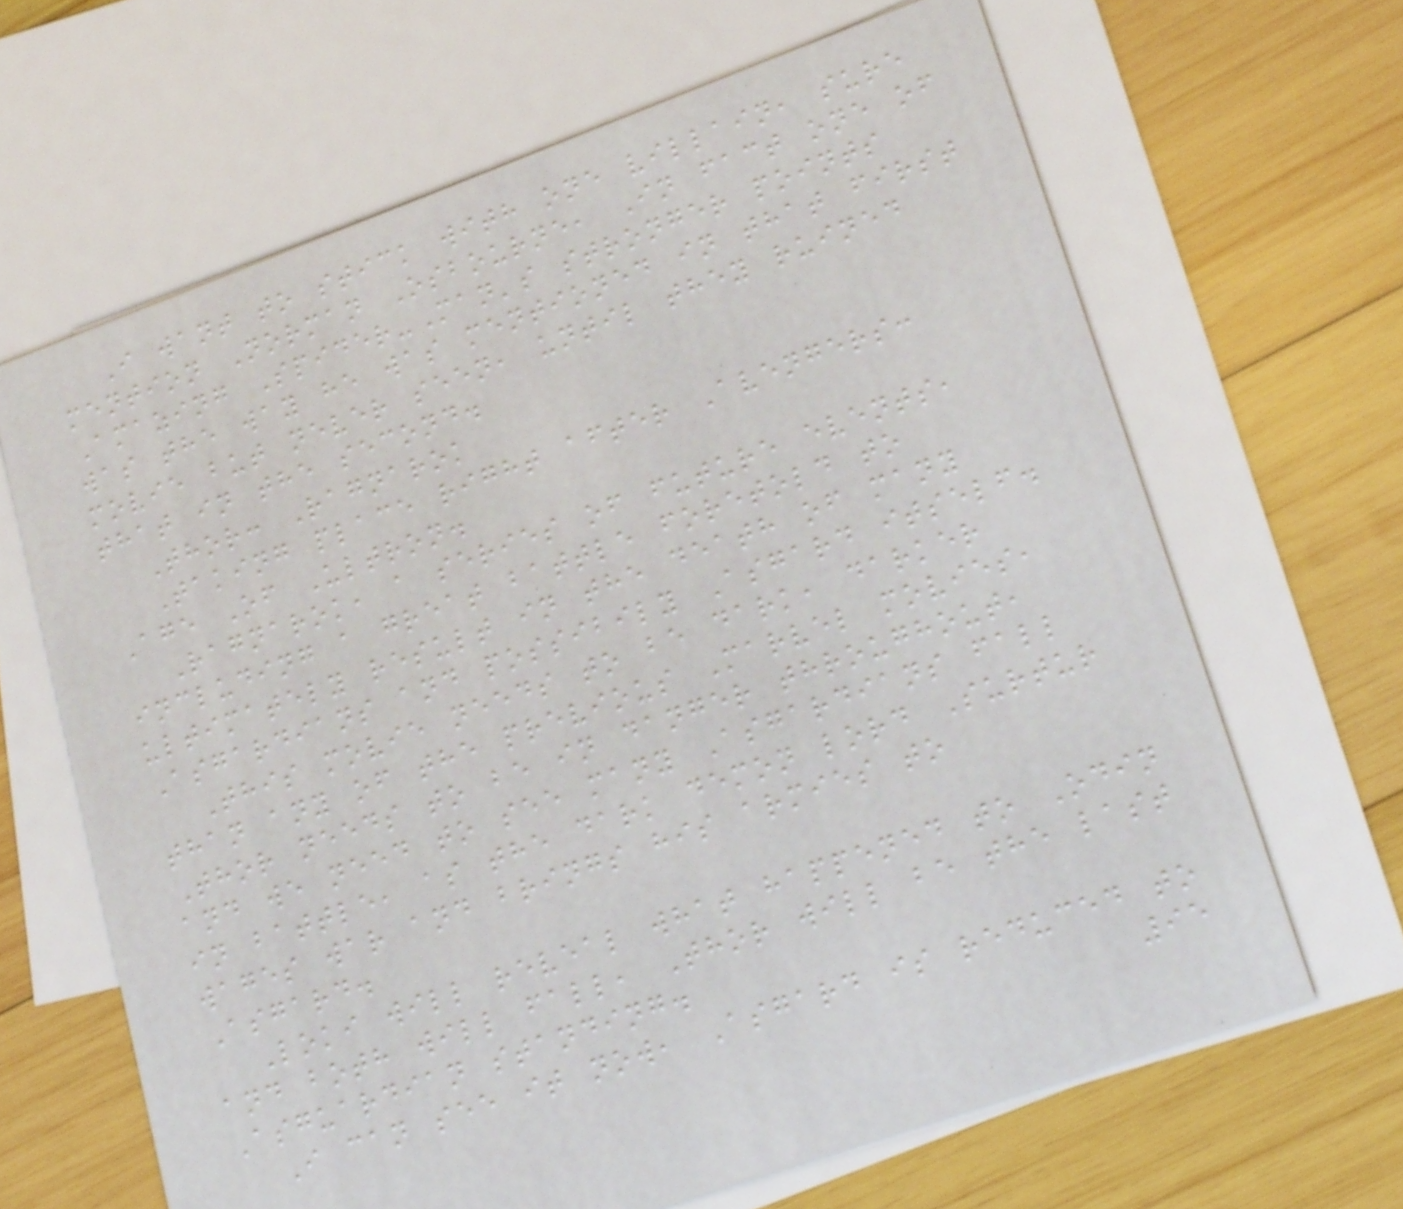I want to stick with one villain, sure
mention Norman Osbourne, In fact one of
Amazing Spider-Man's stronger points
was the way he was mentioned in that first
movie but never seen, until they ruined
that in the second.
Thor: Ragnarok
Taking place right after Avengers:
Age Of Ultron.
Ragnarok, a series of future events,
including a great battle foretold to
ultimately result in the death of many
Asgardians and possibily Asgard itself.
This movie needs to be dark, darker
than any of the previous Marvel movies,
Thor needs to be in danger throughout,
and we need to see many Asgardians fall
in battle, as the dark demon lord Surtur
wages war and brings his armies to
Asgard.
Loki will reveal what happened to Odin
and both will fall, Thor will be the last
Asguardian standing.
I can see it now, Asgard is reduced to
95
